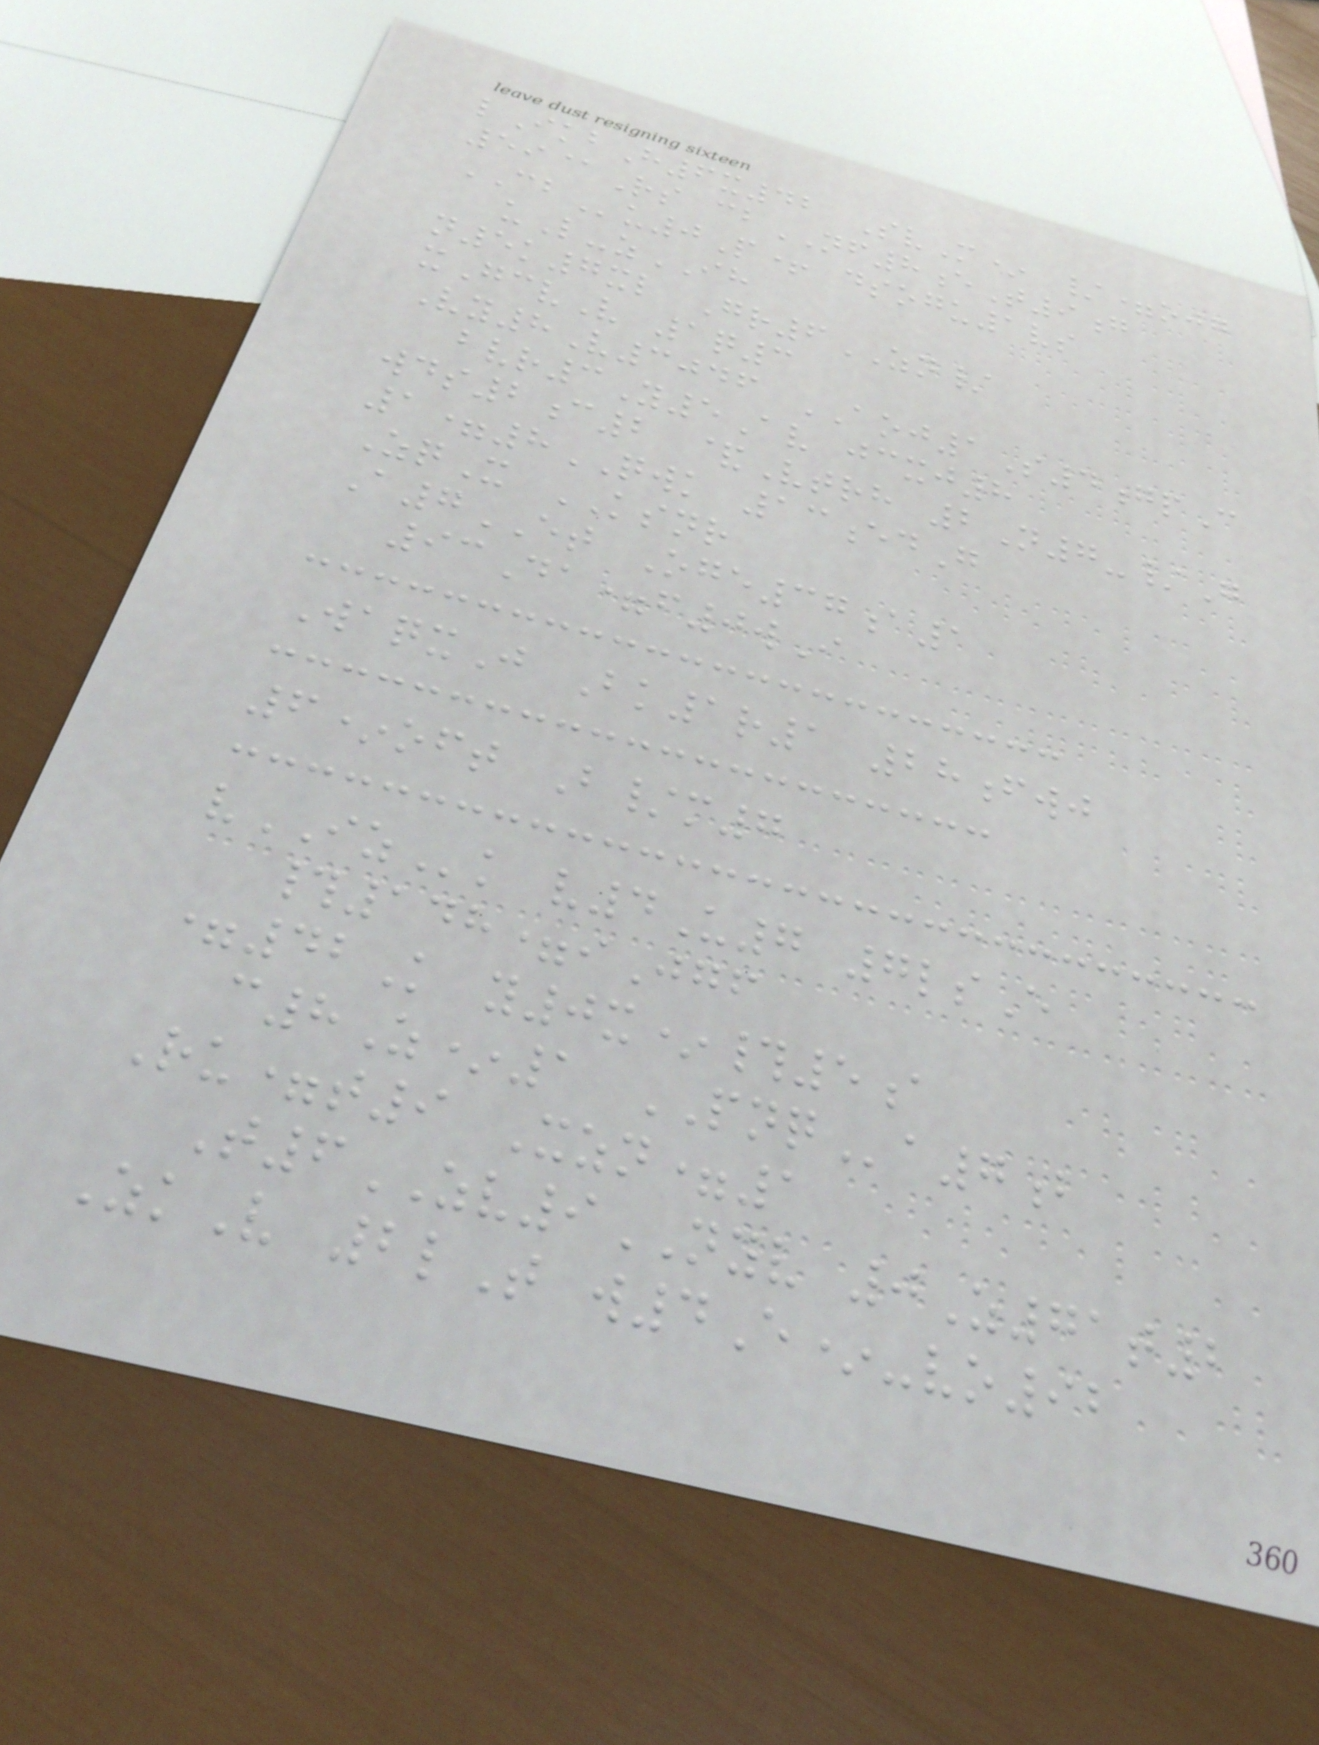lIkbH6x42 SvM* /=ojg
59@Rs cbNF8eT9g
CBu0P+ dsogu1vs
uL-zIH
n5k7xl Gr6ZN/
xGcvV 1q3
Vy8V3046 AOJ1S4gpC
bvr3Y5Av jcxj8
wds2c2 &Vtrh 2N7-/G
1=8QWK 13edG
ZqX KSNR
A7ET Oge37a1
93Da=f0wI
WaqxJ Bk1r1 28fwj
6*oft B/m7
vIZk v4U7 7lsE
#148=iJgf
=42K y0x*#5a
c8Z*1 PNQa7b
Ru=t9 Xzn=1
T6ZV9NYV 0Z71t2
ZkV 2lT w4E*-vo92
